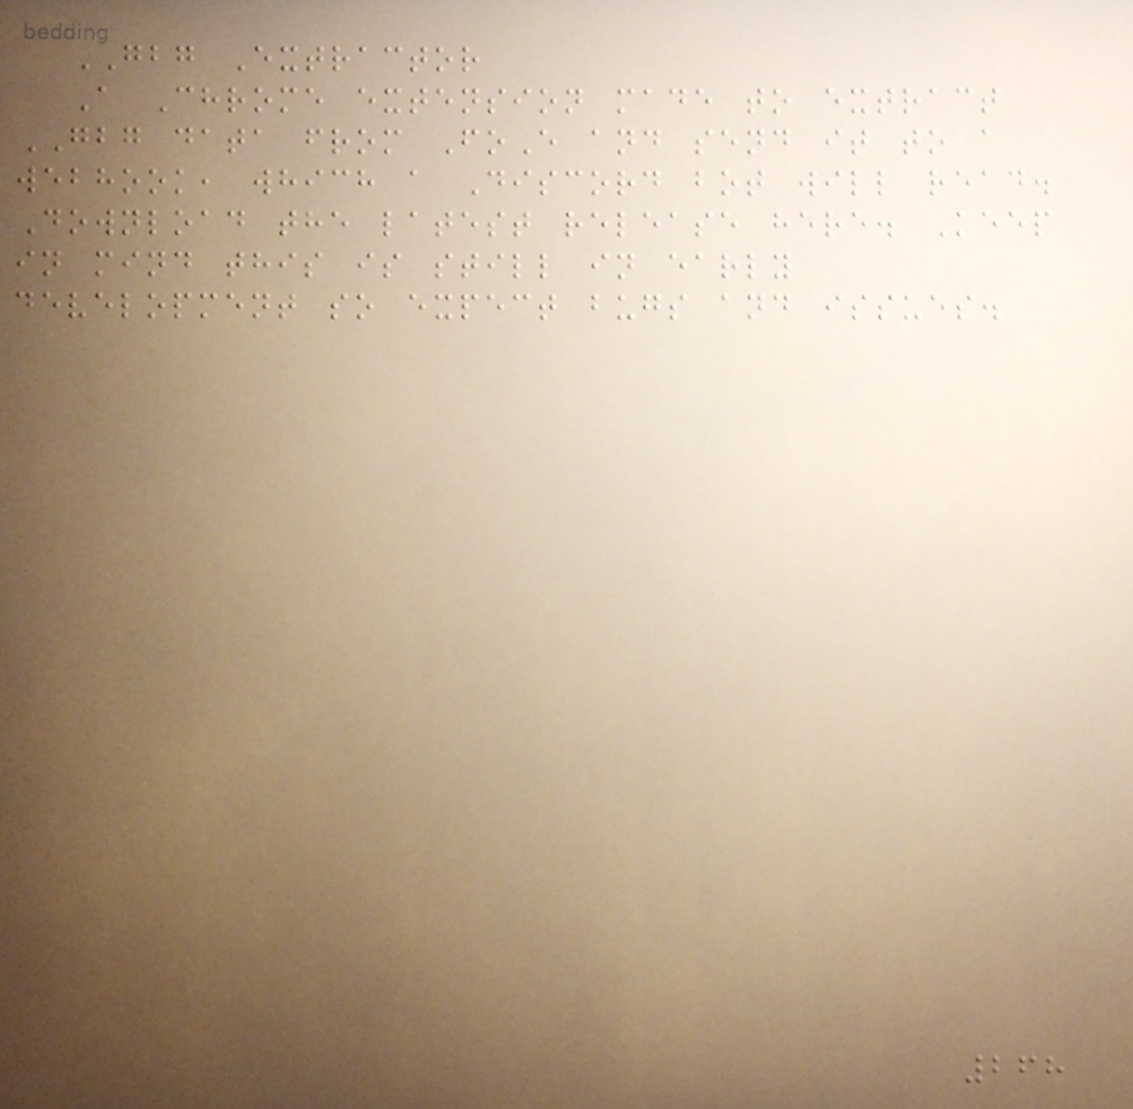GBG Extractor
A Chrome extension made to extract
GBG data from FoE and send it to a
webhook, which a Discord bot will read.
Download the latest release here. Keep
in mind this is still in early
development so expect bugs and issues.
268
